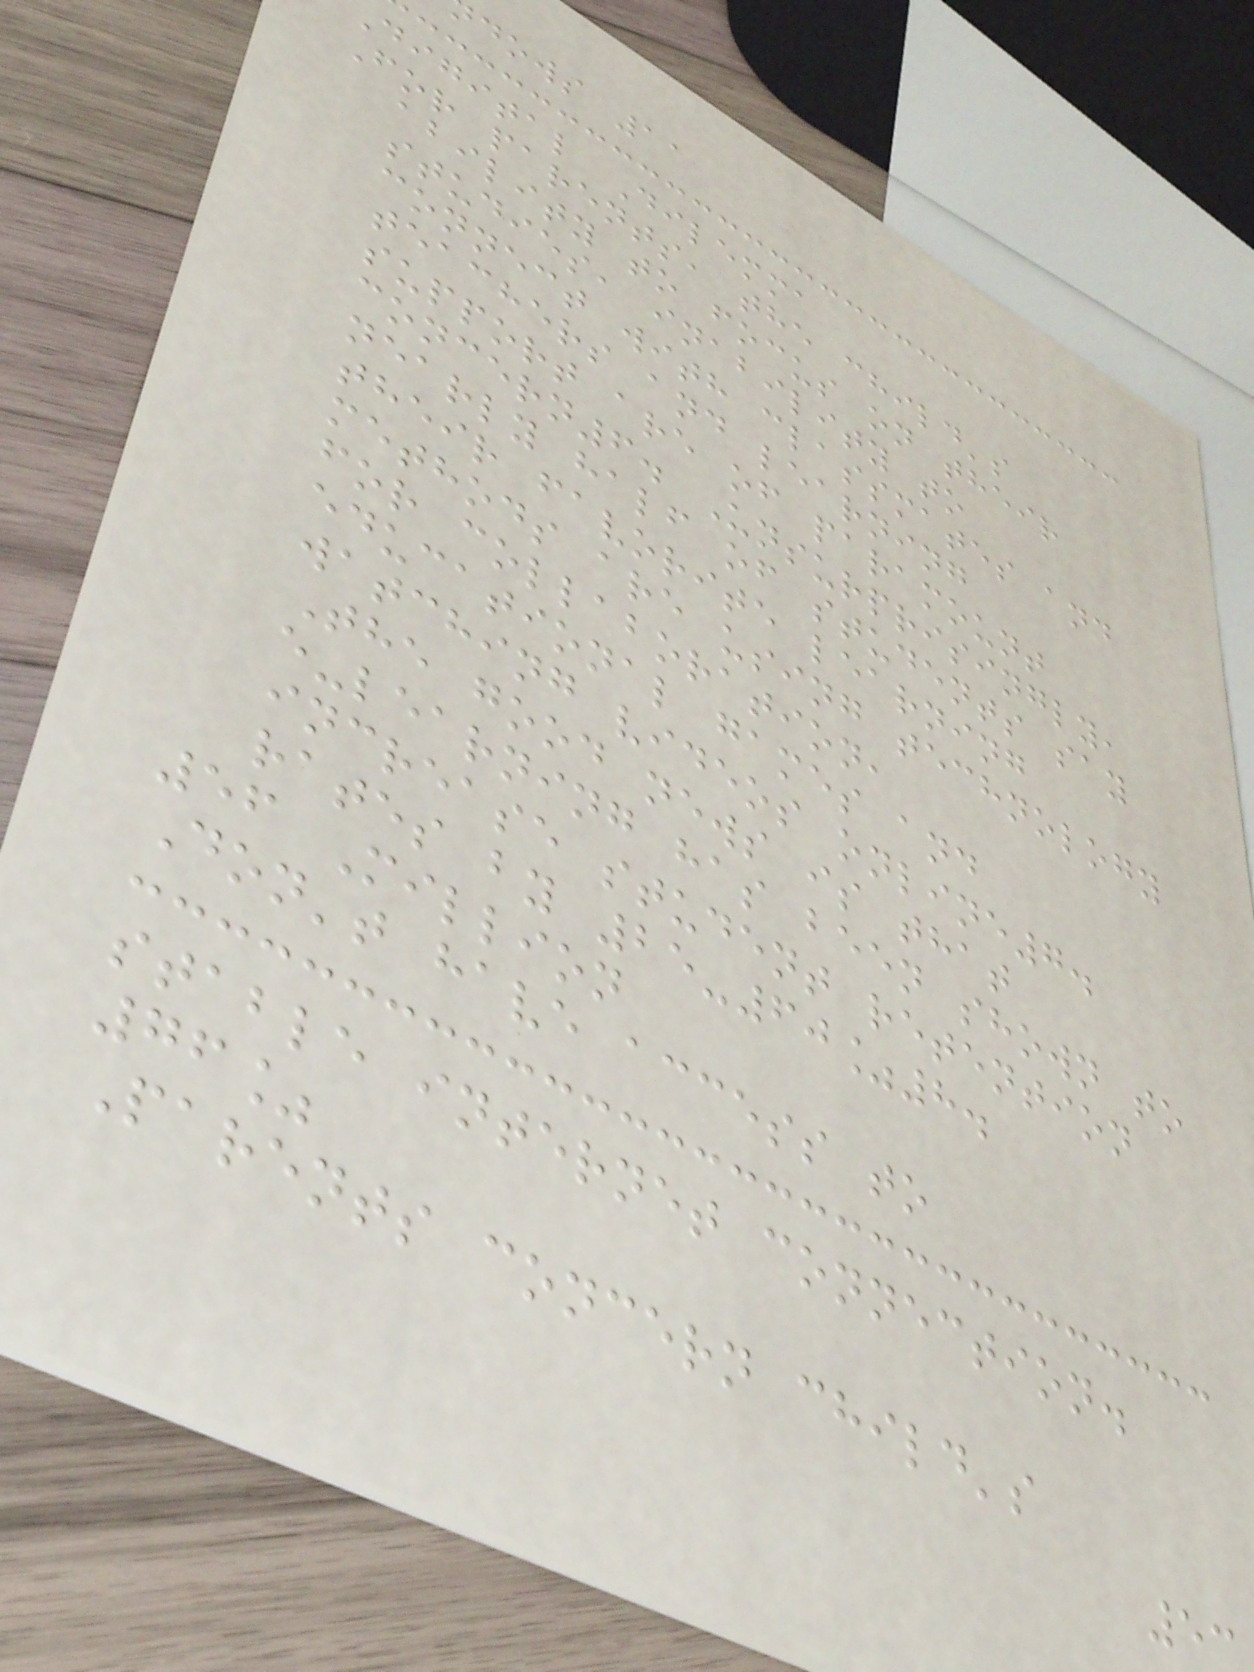dows 11
digital Dilemma
For parents, the child's
ability to focus on their
studies, inability to
connect with classmates and
teachers and learning
support are of paramount
concern6. Unsurprisingly,
nearly half of students say
their favorite learning
methods are using technology
for collaboration,
educational games and
watching videos online7.
The good news is that
e-learning has been shown to
increase student retention
rates by 25-60%8.
56 Million
Don't have access to
stable internet connection.
76%
Parents concern child's
